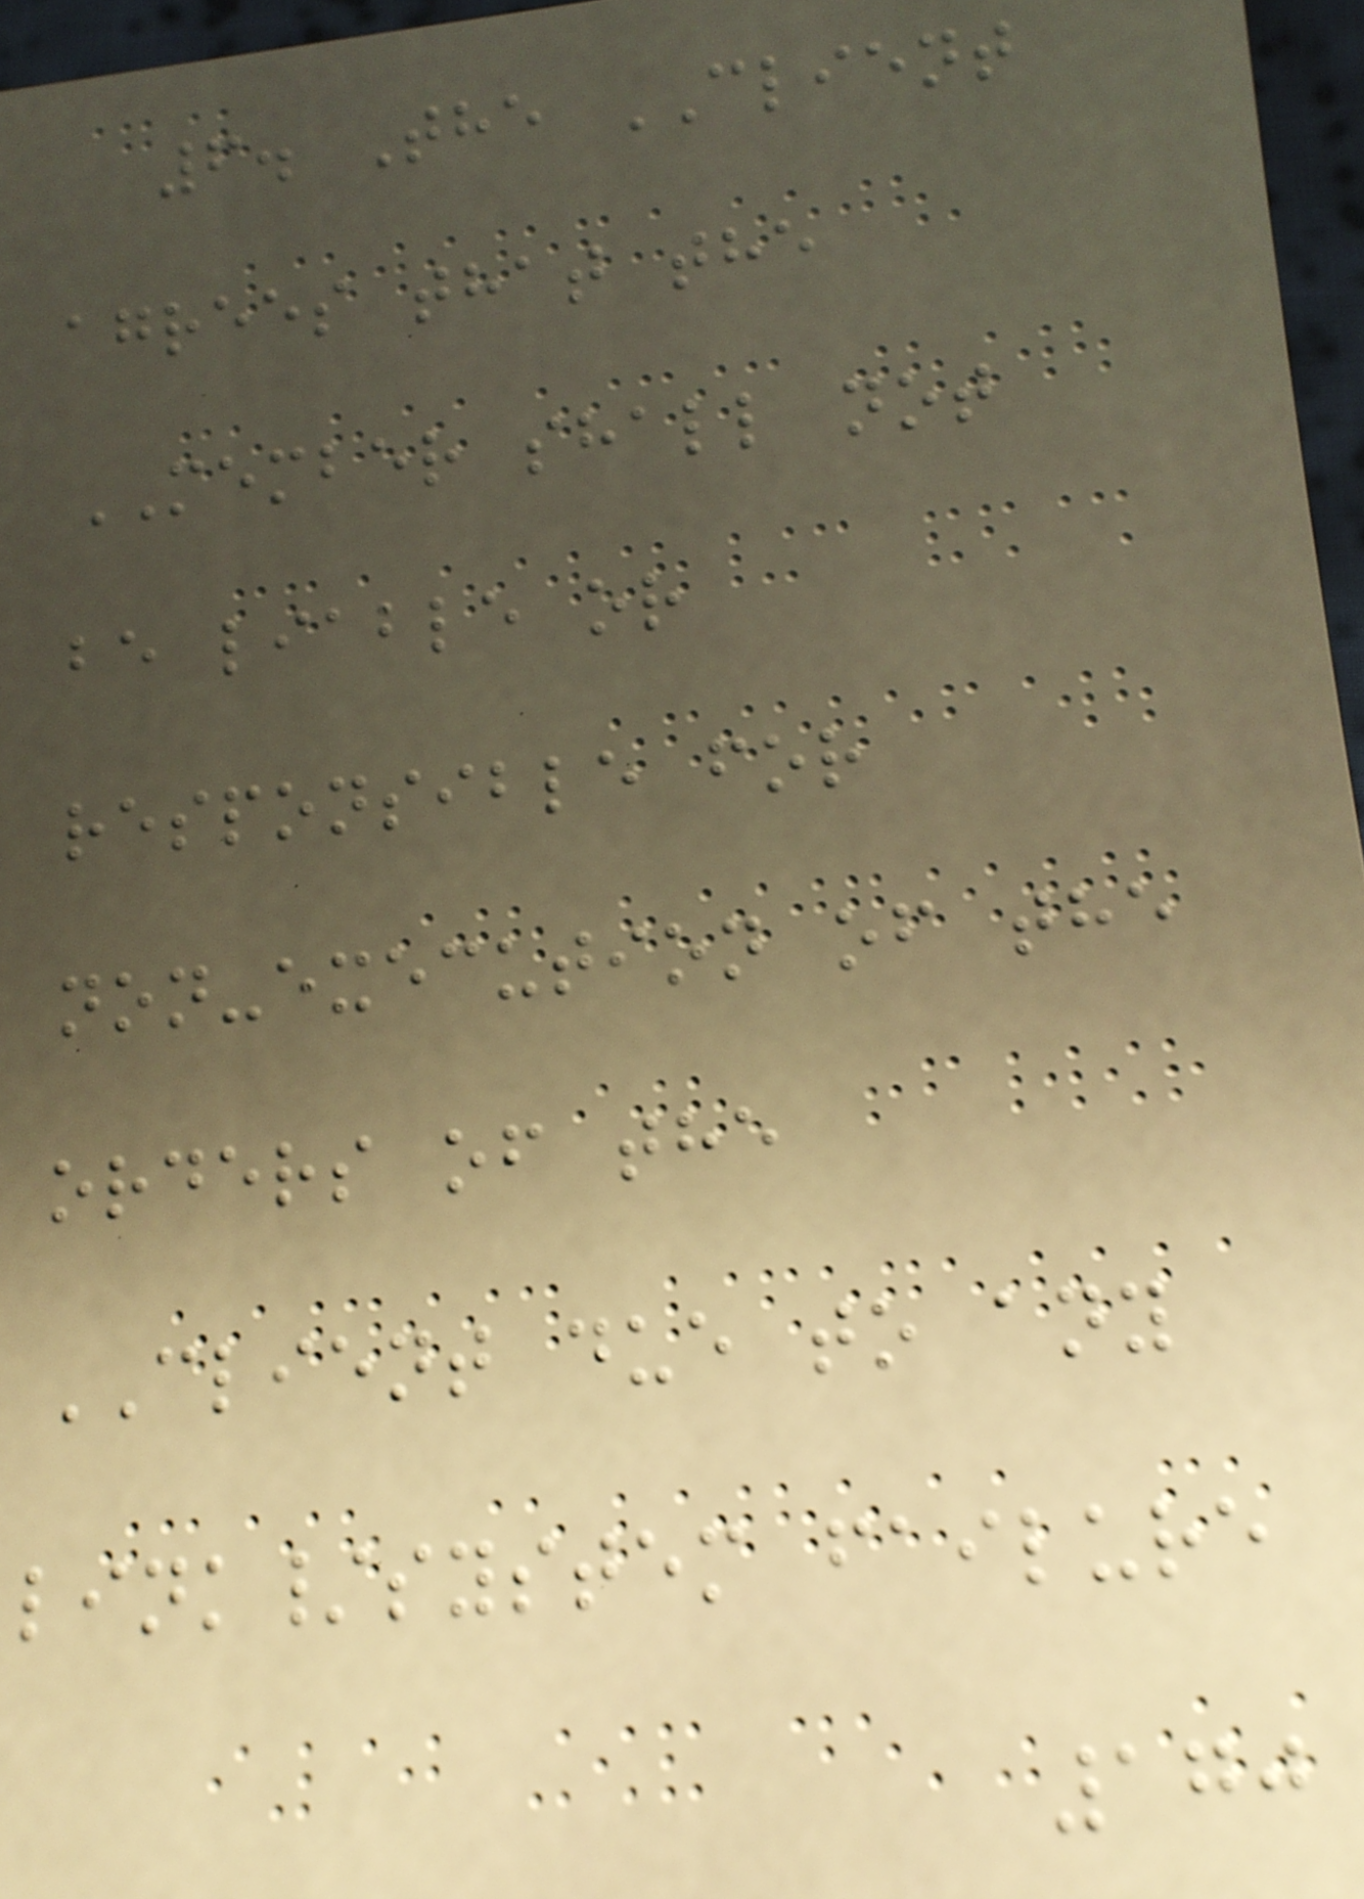6. The CLIENT
agrees that the
MEMBER shall not
be liable or
responsible for
non-execution of the
orders of the
CLIENT due to any
link/system failure
170
